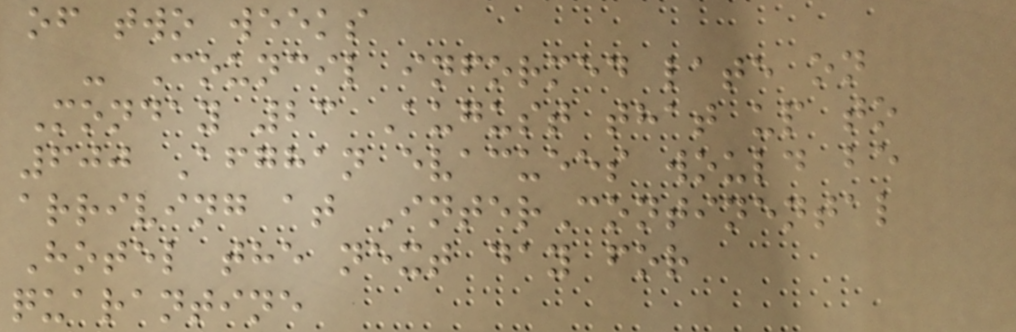of two weeks
- Council informed late on
Monday 23 August that up to
600 Afghan evacuees would be
arriving at InterContinental
Hotel the next day for
quarantine
